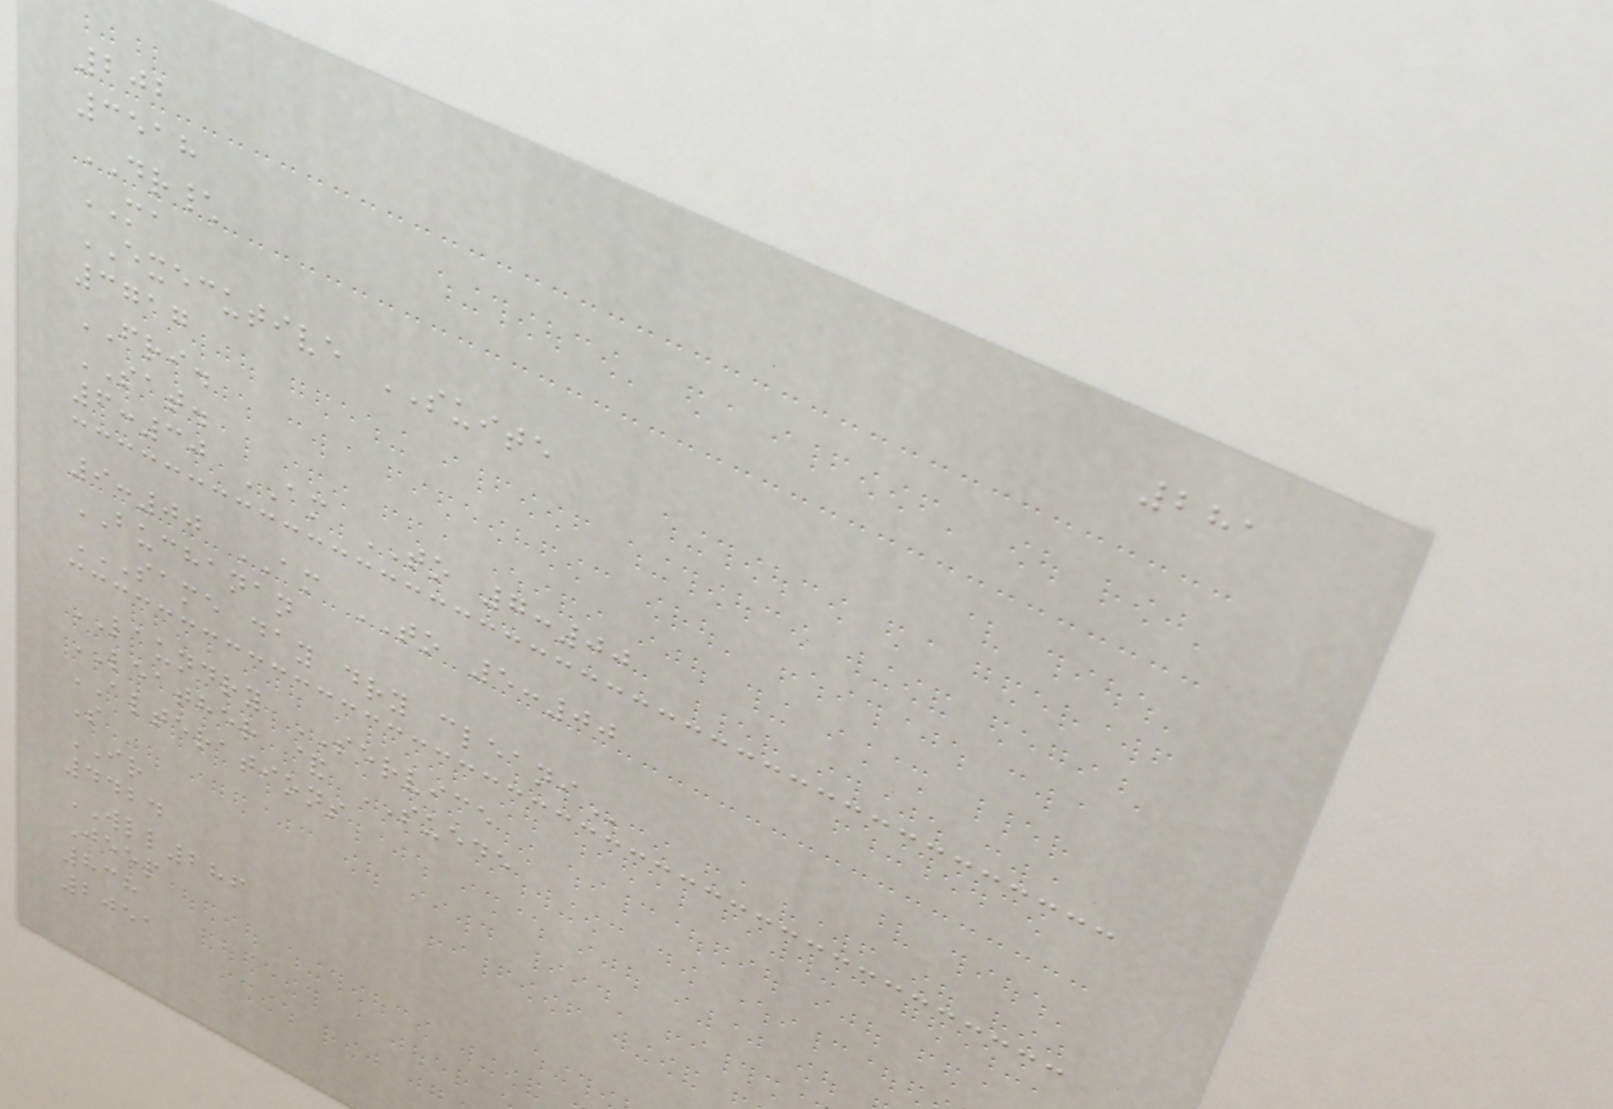281
202
3518
DR\
MA
EXECUTIVE SUITE
3717
FRI.
SAT.
6:30 AM TO 7:00
9:00 AM TO 5:00
BUCHANAN
SAME DAY DRY CLEANI
LAUNDRY SERVICE
LEATHER & SUEDE
ALTERATIONS
S
IR
4424
WLL286
Jeep
838
2051
